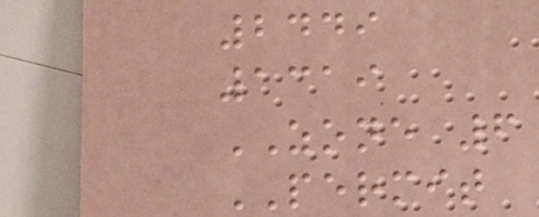2449
1319
ZONE 6
PERMIT
